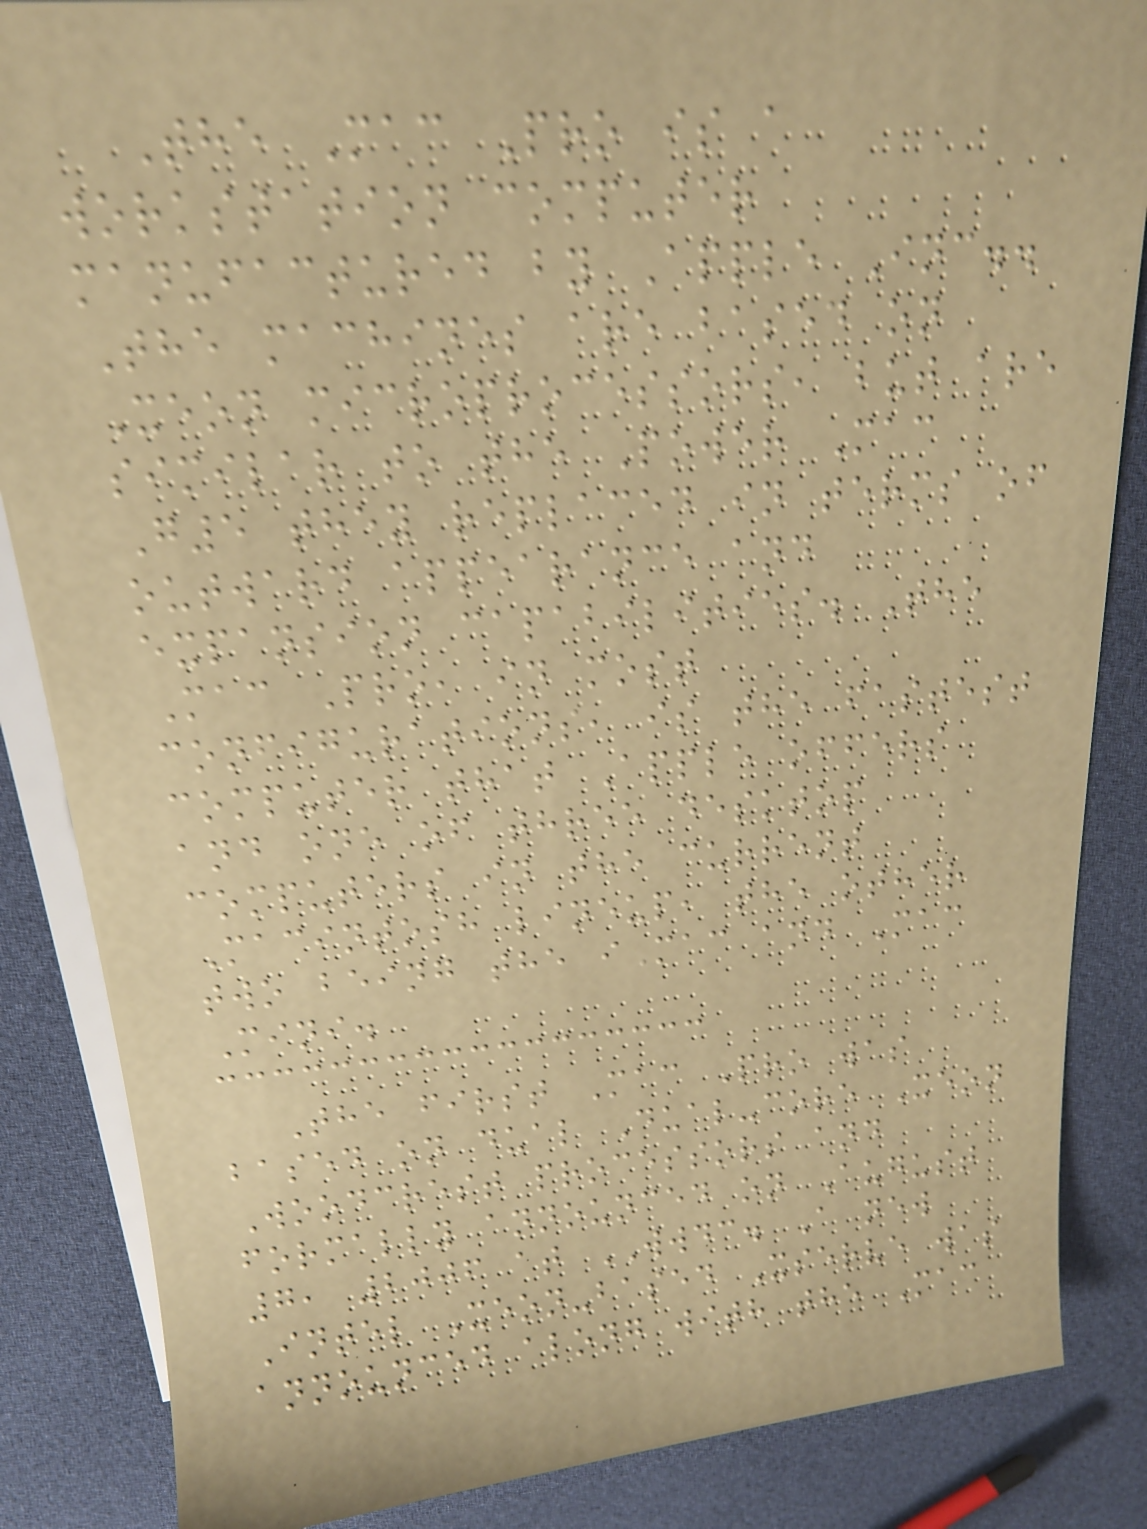The Mac Pro is a
workstation computer
manufactured by Apple Inc..
The machines are based on
Xeon microprocessors, but are
similar to the Power Mac
G5 they replaced in terms of
outward appearance and
expansion capabilities. The
Mac Pro, in most
configurations, is the fastest
computer that Apple offers
and one of three desktop
computers in the current
Macintosh lineup, the other
two being the iMac and Mac
Mini.
The first Mac Pro was
based on dual Dual-core Xeon
Woodcrest processors and
formally announced on August
7, 2006 at WWDC. A new
Intel Xeon-based Xserve was
announced along with the Mac
